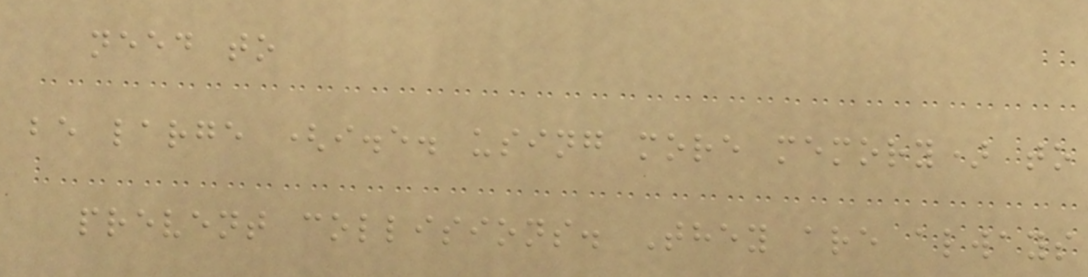need to
be large (i.e. using more memory) to
prevent collisions. They are always
